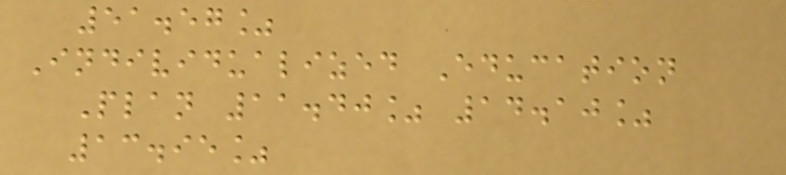51.57%
Individualized Education
Plan 11.40% 14.10%
13.95%
